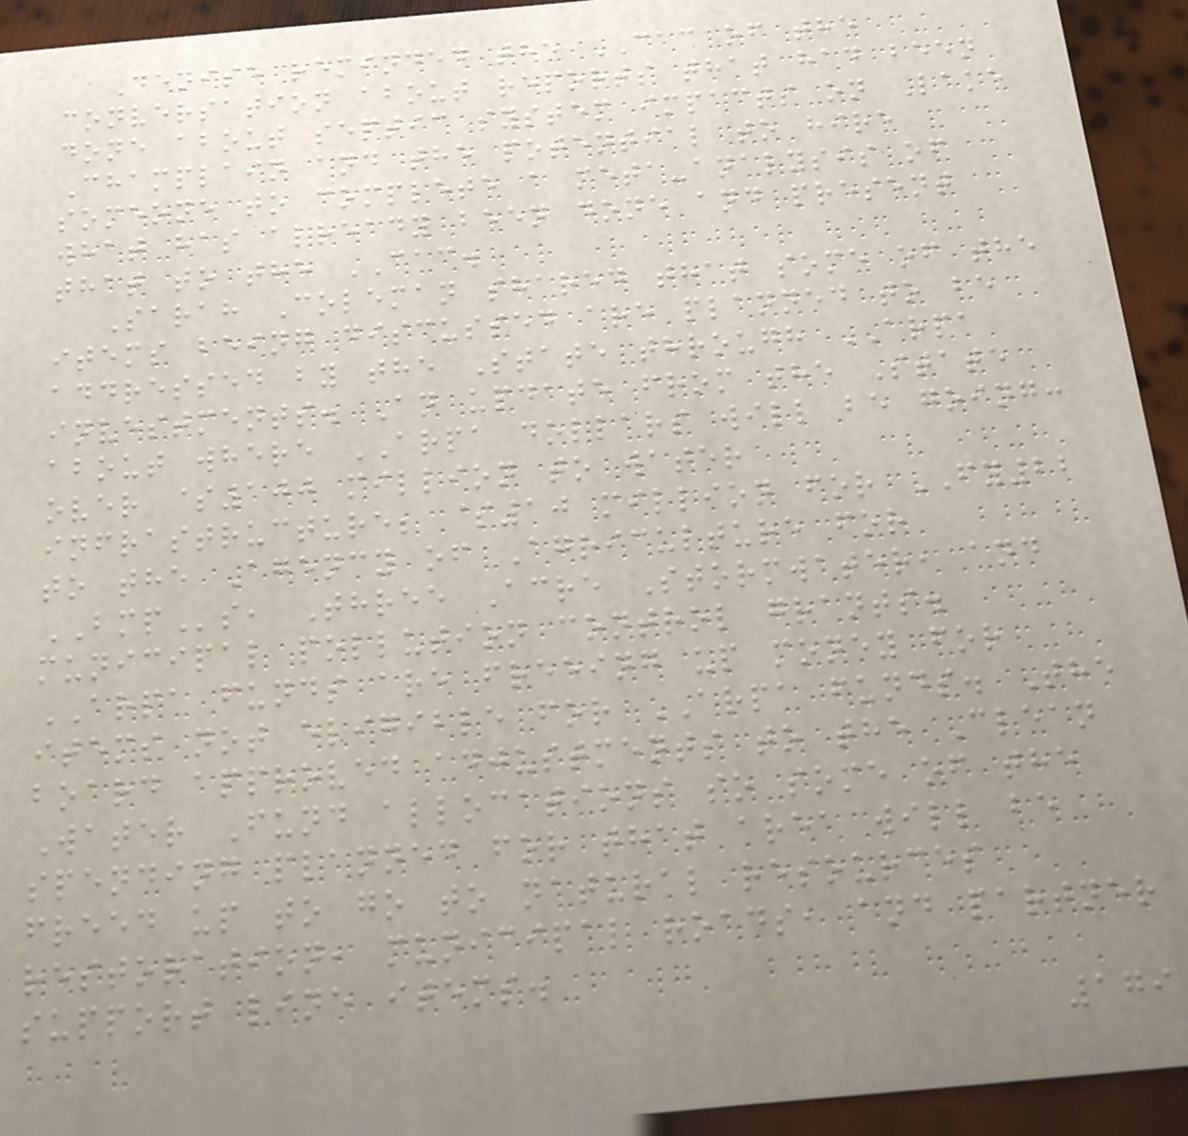Denise reminded the CAC of the
conversation about reports that had been
done about septic system impacts on Lake
Champlain and the potential to hire
someone to complete a meta-analysis of
what has already been done and present
that to the CAC.
Sarah Coleman shared that some of the
items being discussed are planned to be
addressed by the State through ARPA
investments. An update from the State
about where ARPA dollars will be going:
over $100 million to water
infrastructure; $10 million for FY22
to the Agency of Agriculture for
BMPs, Three Acre Stormwater, and
municipal pollution control grants.
ARPA funds are freeing up money for
items not eligible for ARPA funds. The
board approved adjustments to the Clean
Water Fund allocations so some of the
spending planned for that area will be
freed up to go to natural resources
restoration, municipal roads, and partner
support line items.
179
